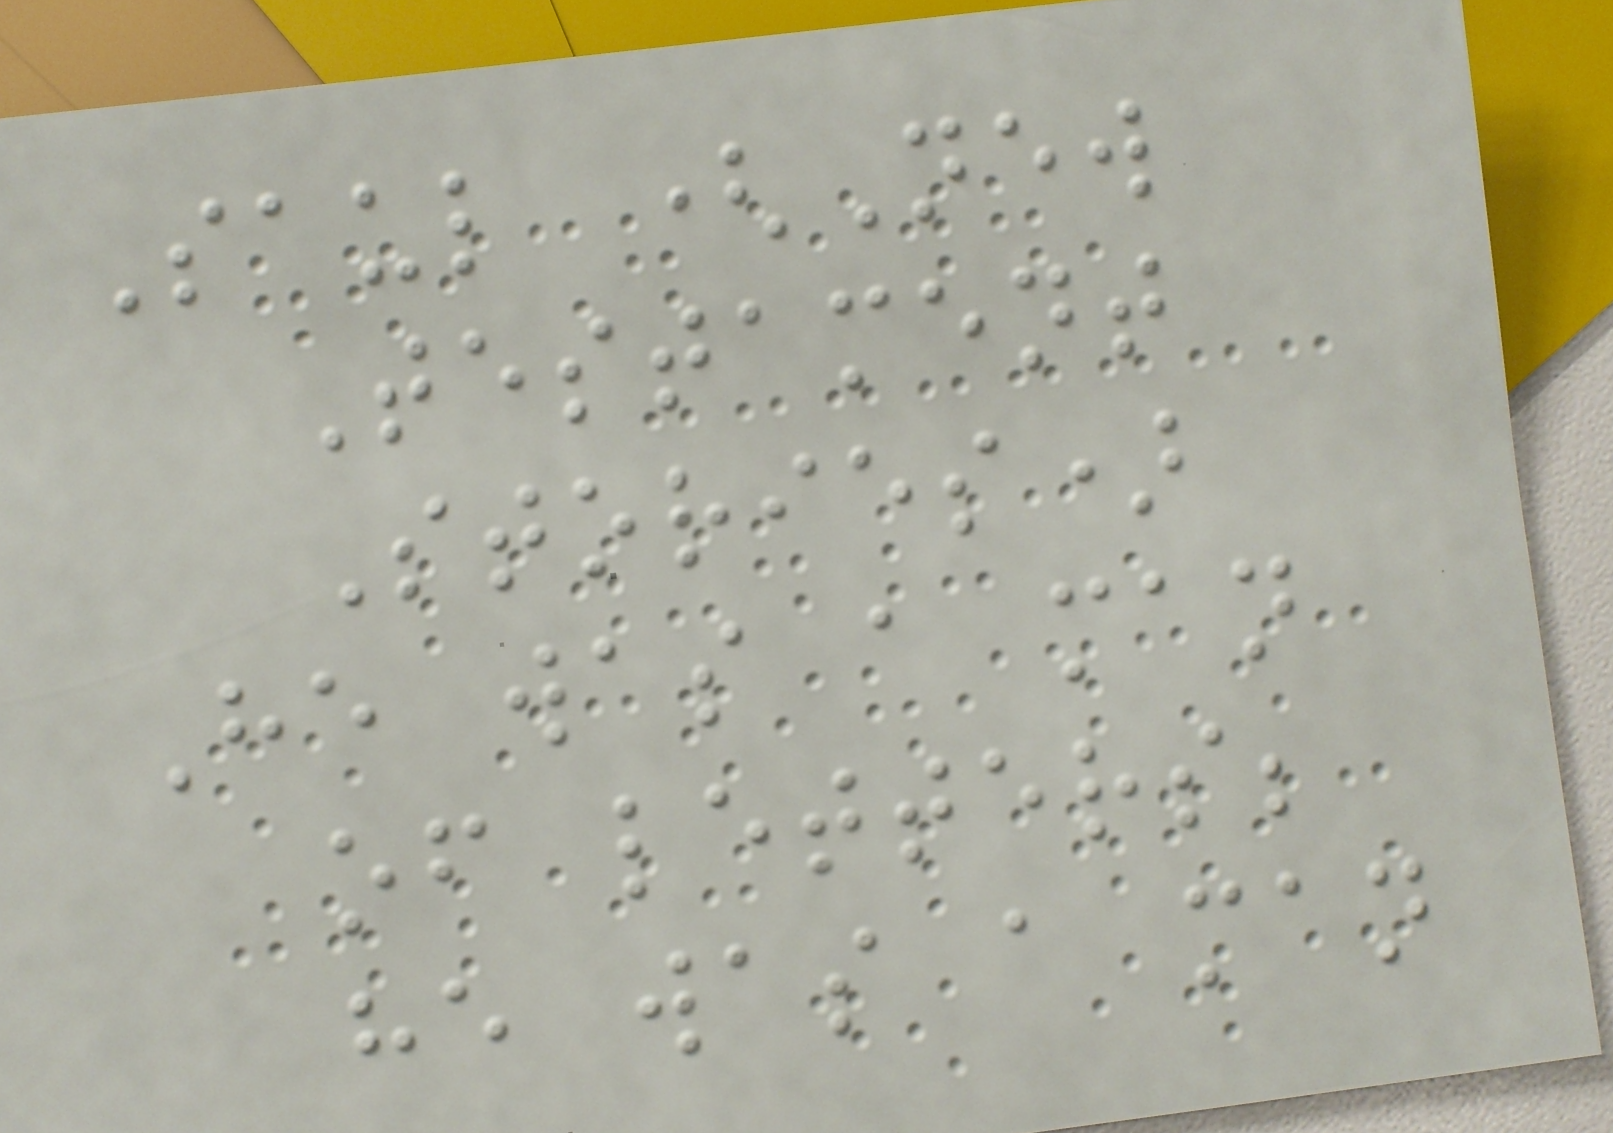Saul (New
Testament
Stories)
He was a man
of letters;
he was a man
